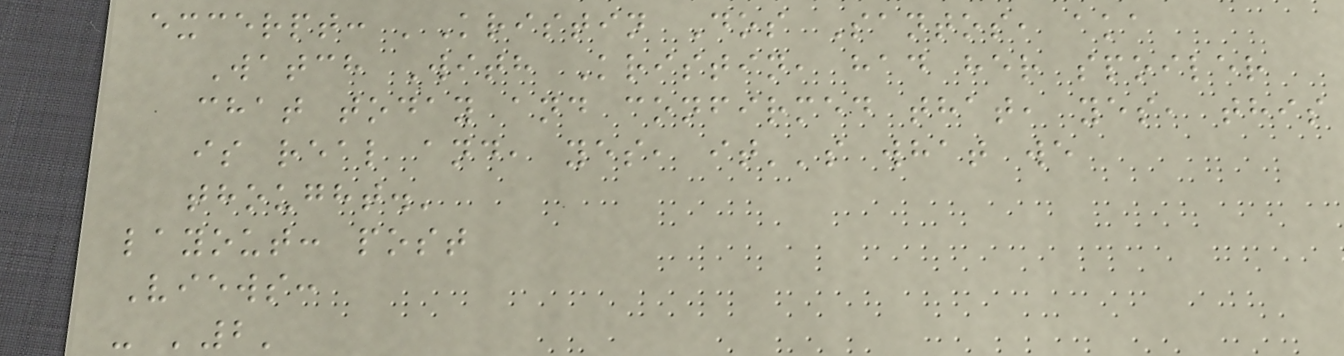excerpt: 'Kristin Dos Santos, aka
Watch With Kristin, had her spoiler
chat today and confirmed that, yes, this
is real and, yes, it''s what we
thought.'
layout: post
Views:
- '2'
